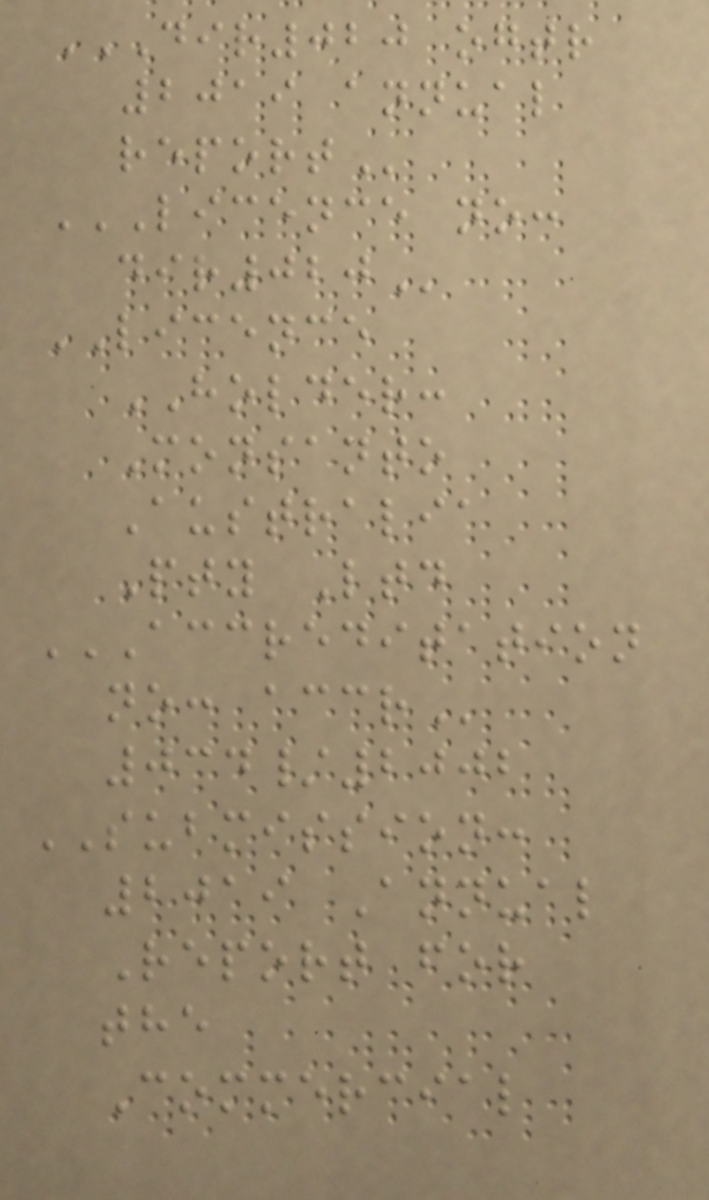DIR020 OGTR
2019 ANNUAL
REPORT
LICENCE NO:
DIR020
LICENCE
HOLDER:
Monsanto
Australia
Pty Ltd
ACCREDITATION
NO: ACCR
034/2002
SUBMISSION:
2019 Annual
Report for
the
Commercial
